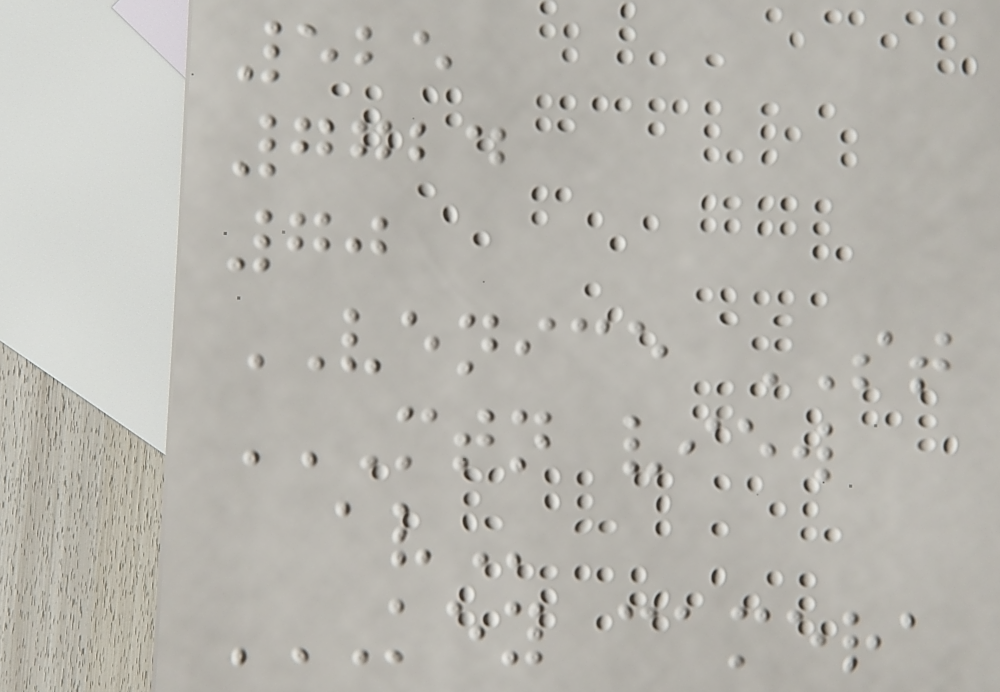525
7724
70
VENICE ST
MTN VIEW
AV
KEY CAMERA
